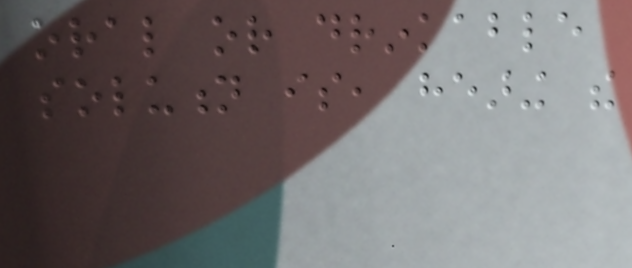oral or drinkable
solution is, hearing the
